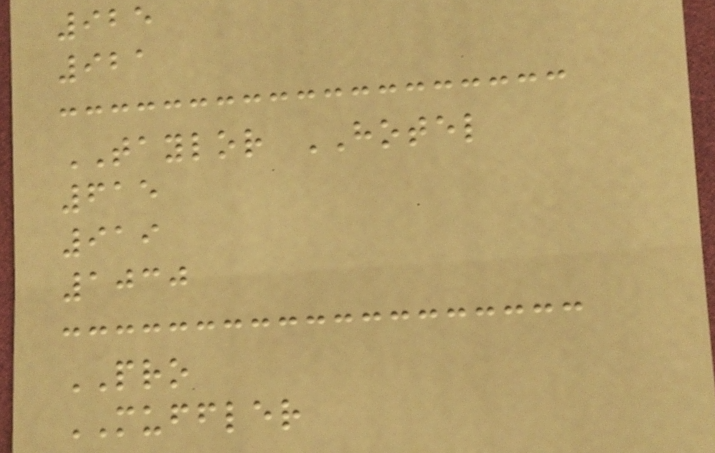925
921
TAYLOR HOTEL
615
919
1030
PRO
MUFFLER
